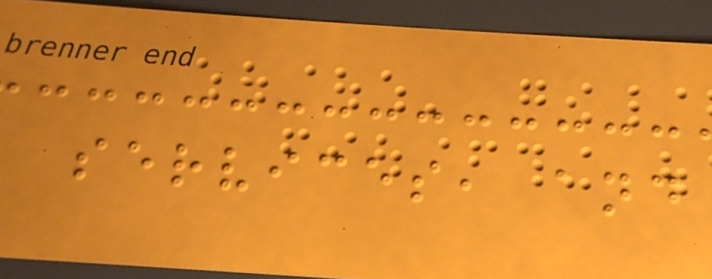services, and
